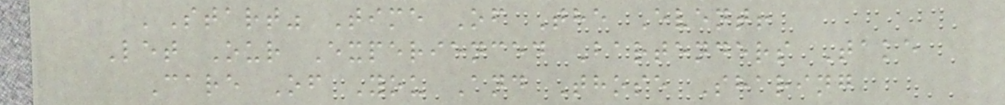'Start" Time Of The Event!
Let Our Experienced Bartenders Take
Care Of You And Those Sharing
